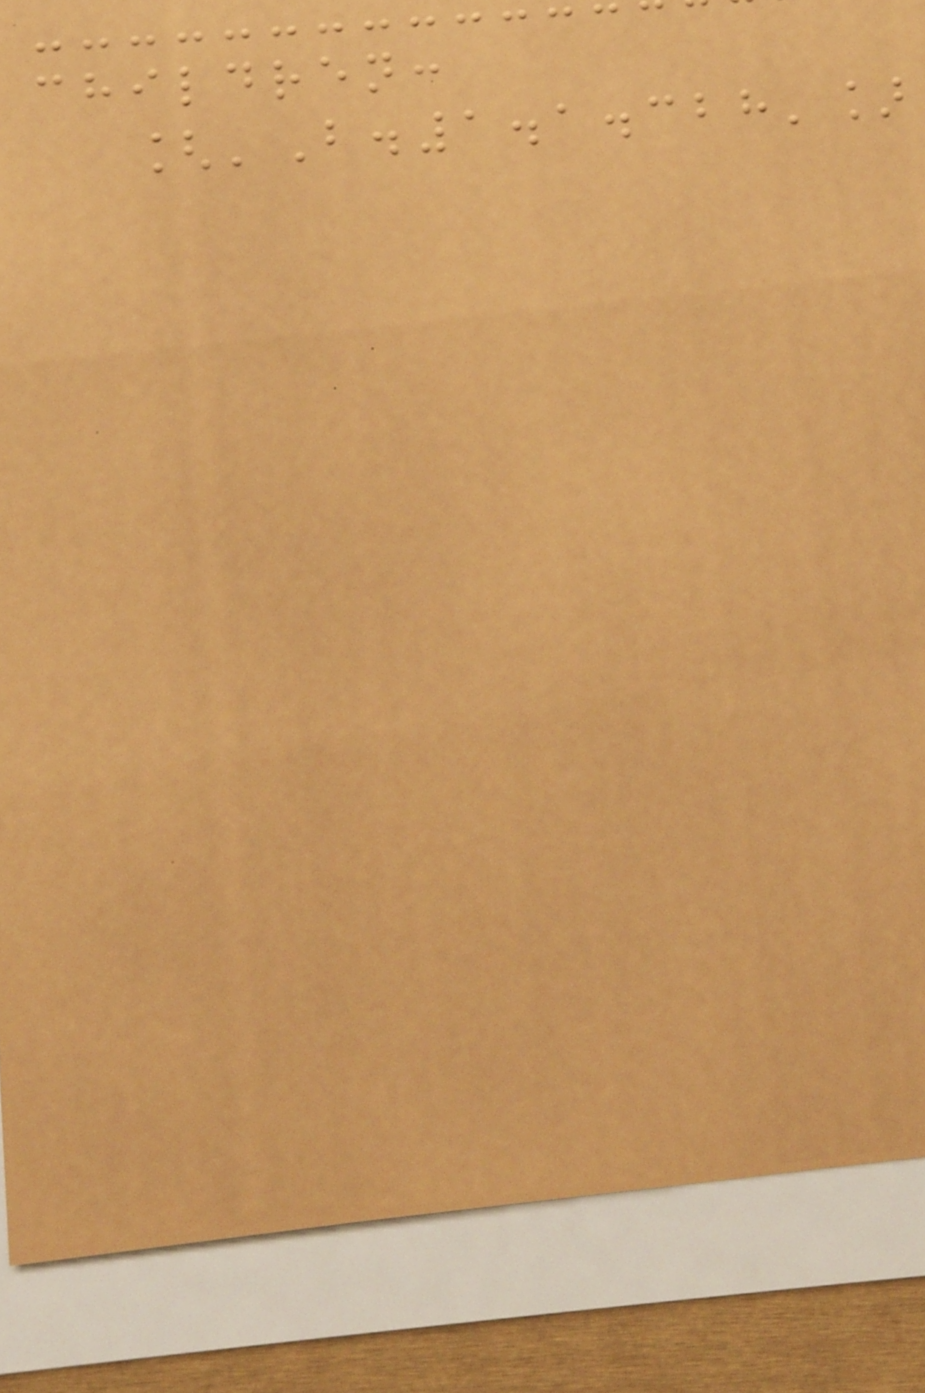children:
['B.1.1.328']
